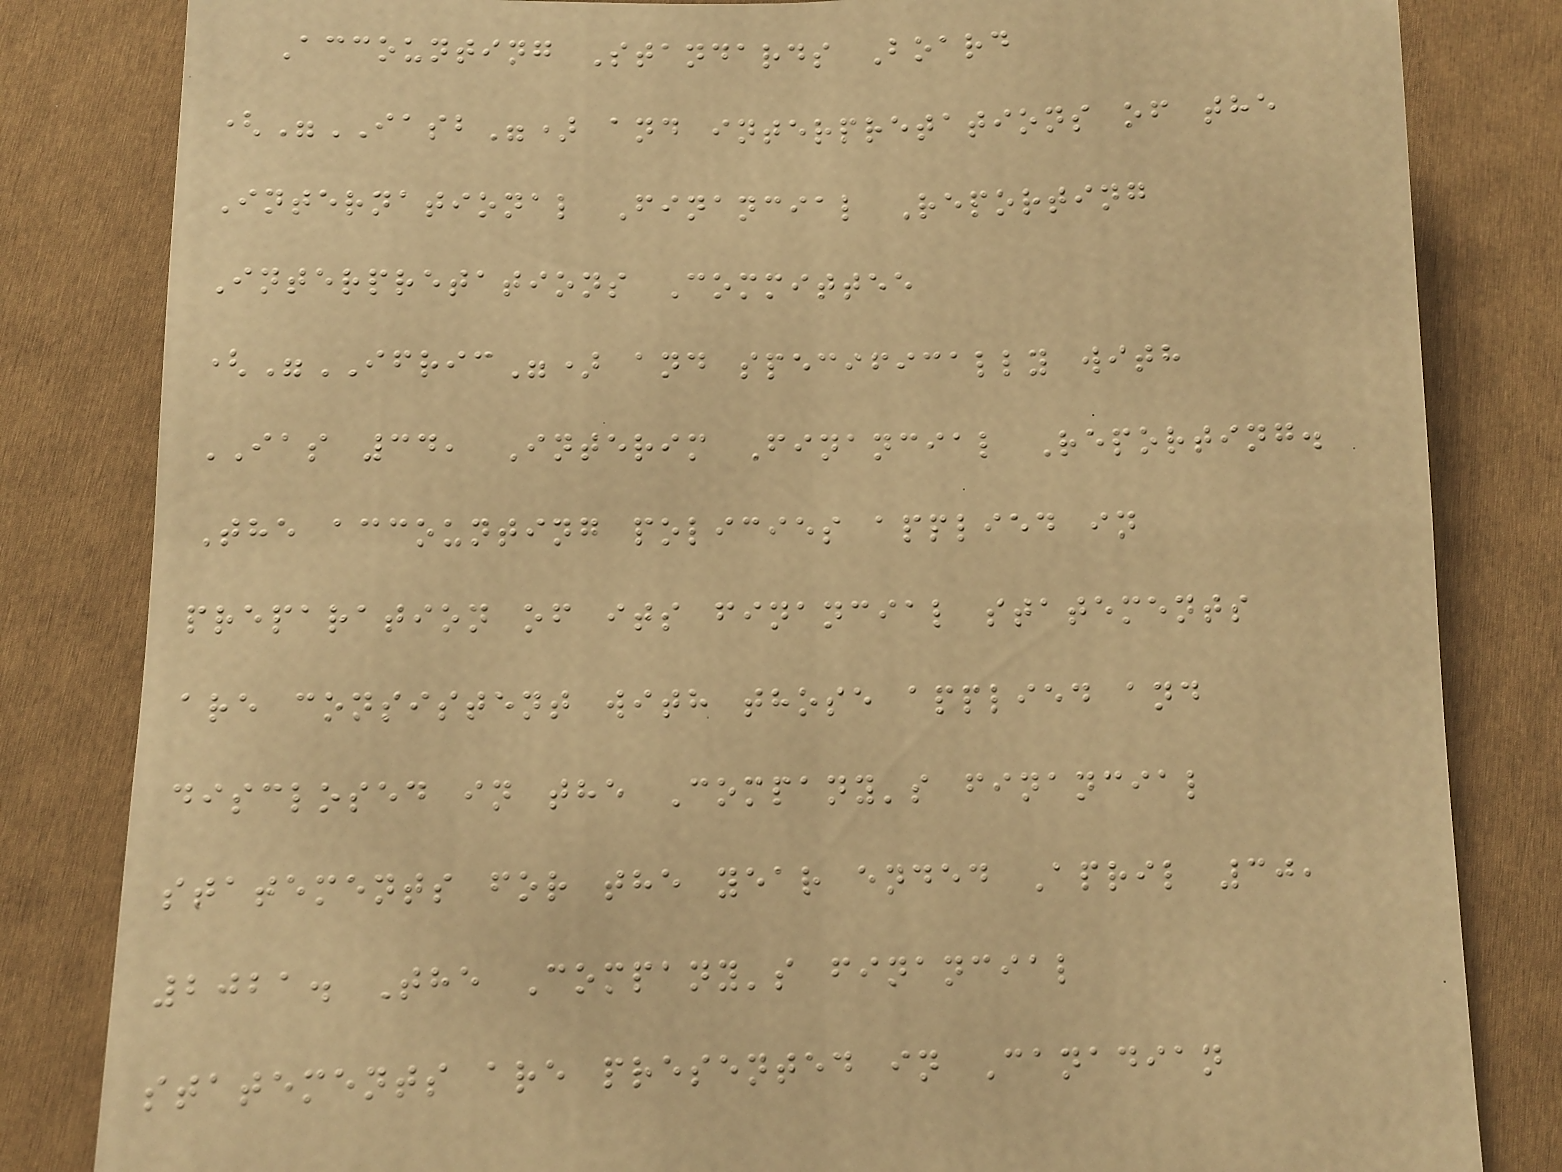Accounting Standards Board
("IASB") and interpretations of the
International Financial Reporting
Interpretations Committee
("IFRIC") and specifically with
IAS 34, Interim Financial Reporting.
The accounting policies applied in
preparation of its financial statements
are consistent with those applied and
disclosed in the Company's financial
statements for the year ended April 30,
2021. The Company's financial
statements are presented in Canadian
